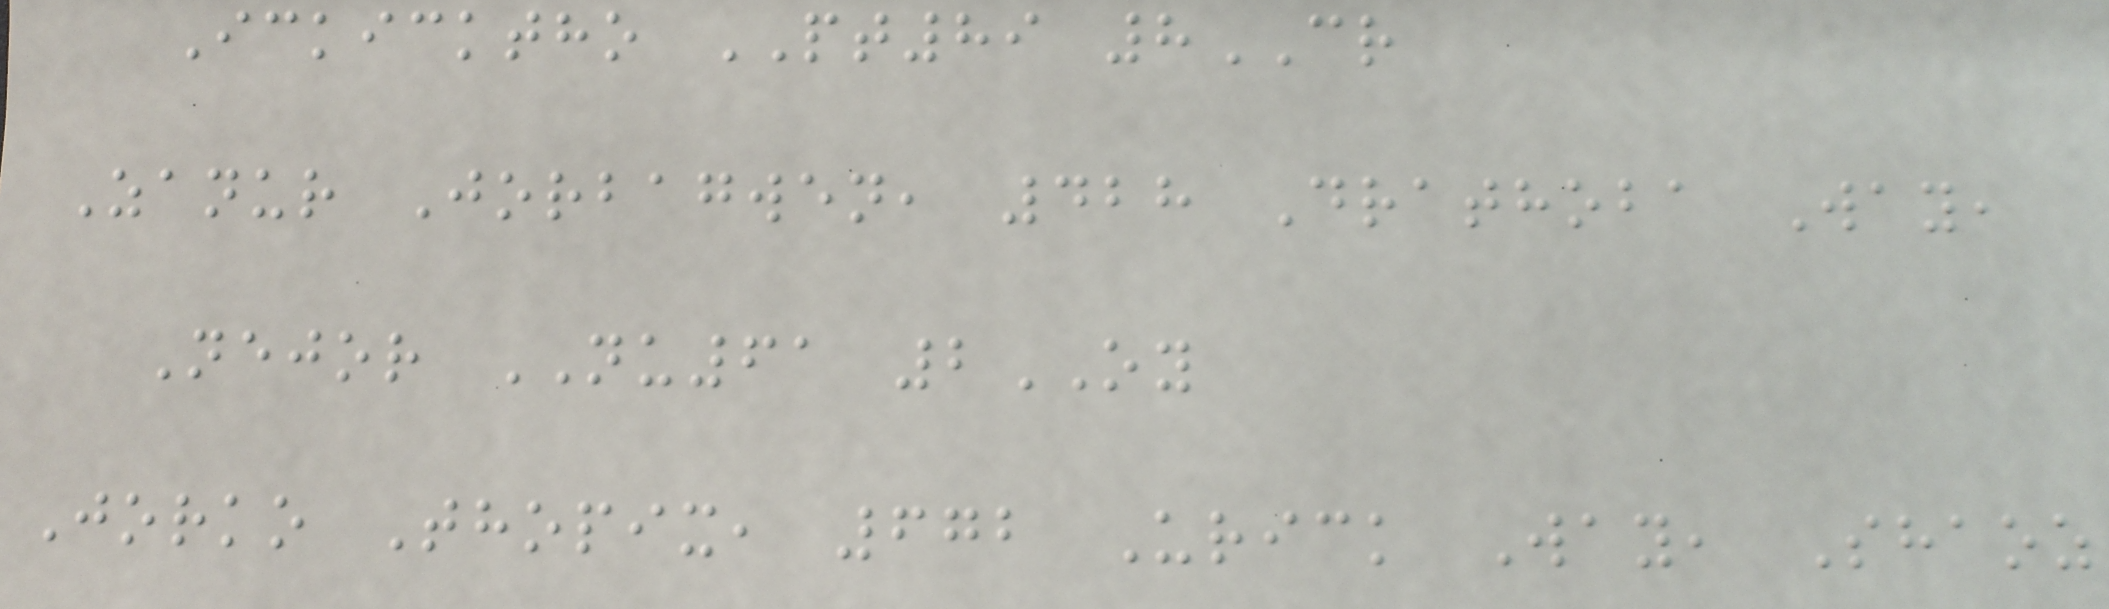Ickicktho PT89 8CR
Zanur Jorbagwen, 428 Drathoba Way,
Nejor NU61 2OY
Jorko Thopix, 672 Urick Way, Shaoz
